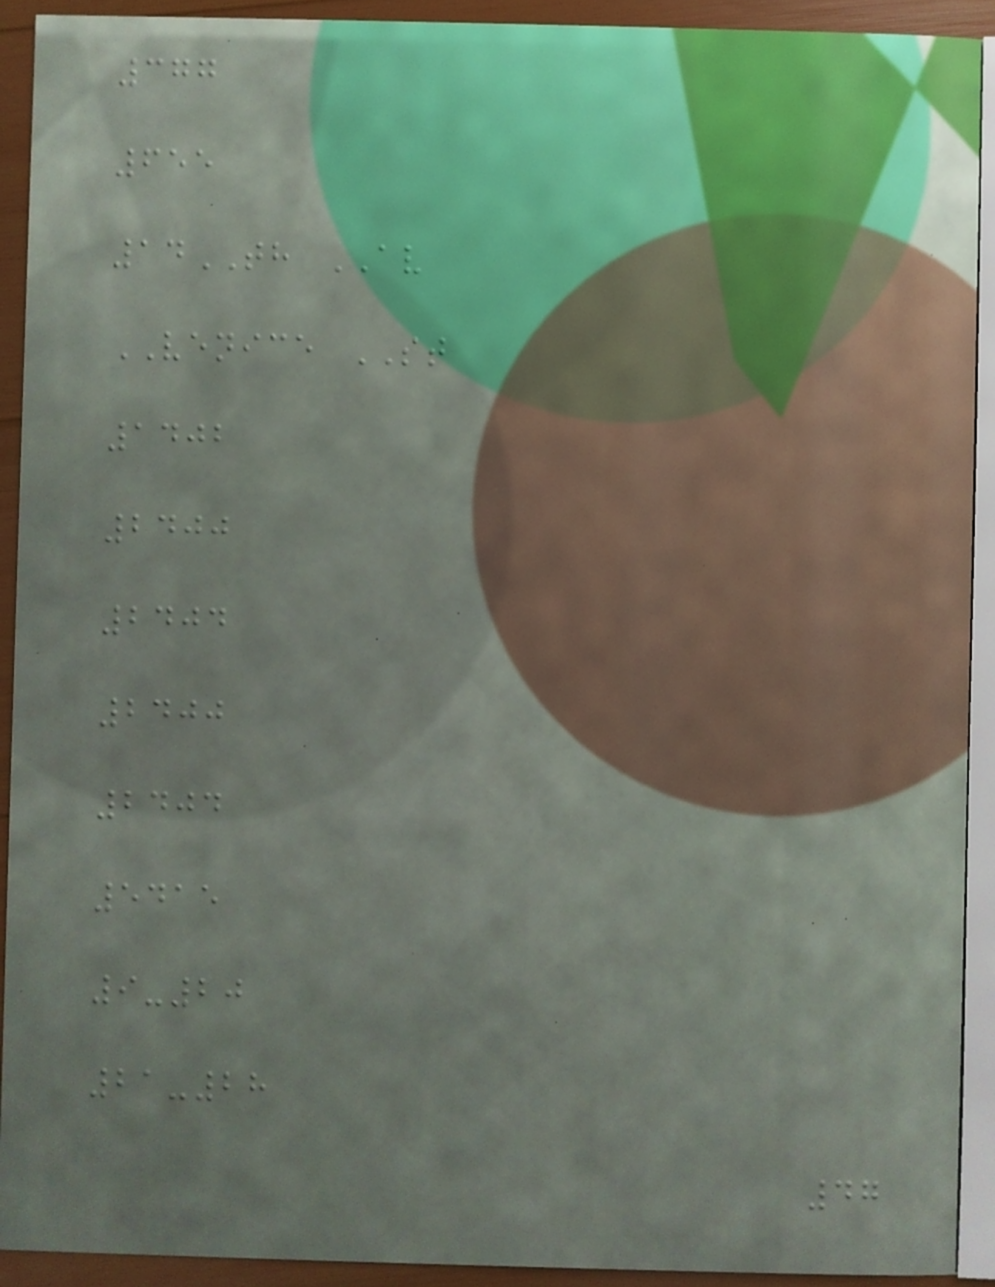377
655
14TH AV
VENICE ST
1402
2400
2404
2400
2404
5415
9-20
21-28
47
